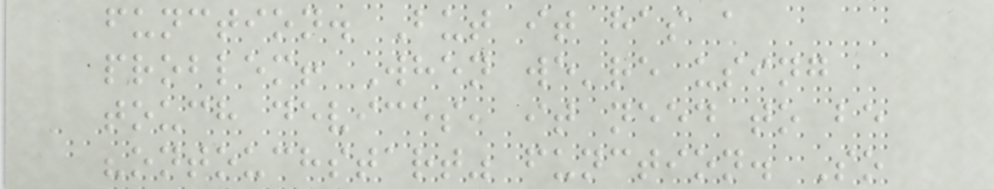function. But it has a
problem! When we're using
touch devices, it need to be
"ontouchstart" function. So
